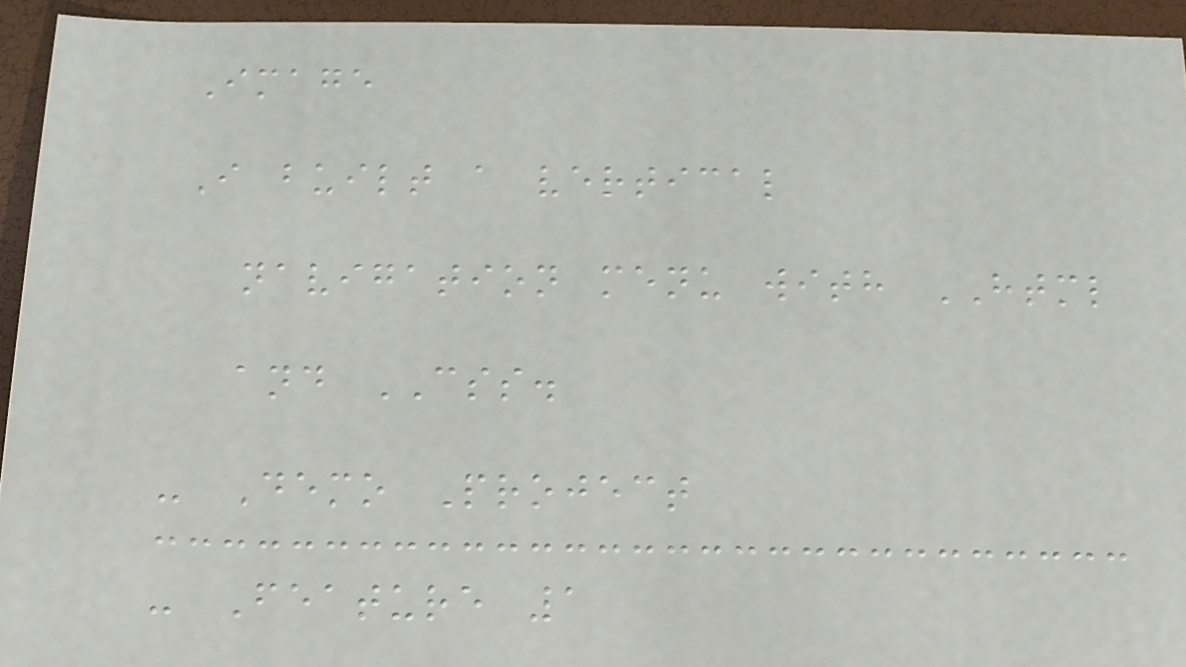Image
I built a vertical
navigation menu with HTML
and CSS.
- Demo Project
- Feature 1
